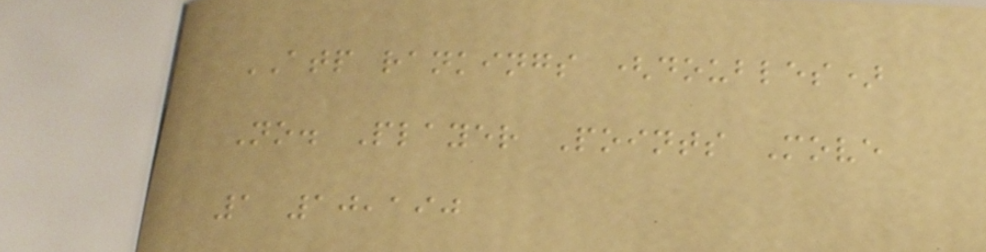ATP rankings (doubles)
No. Player Points Move
1 10,190
